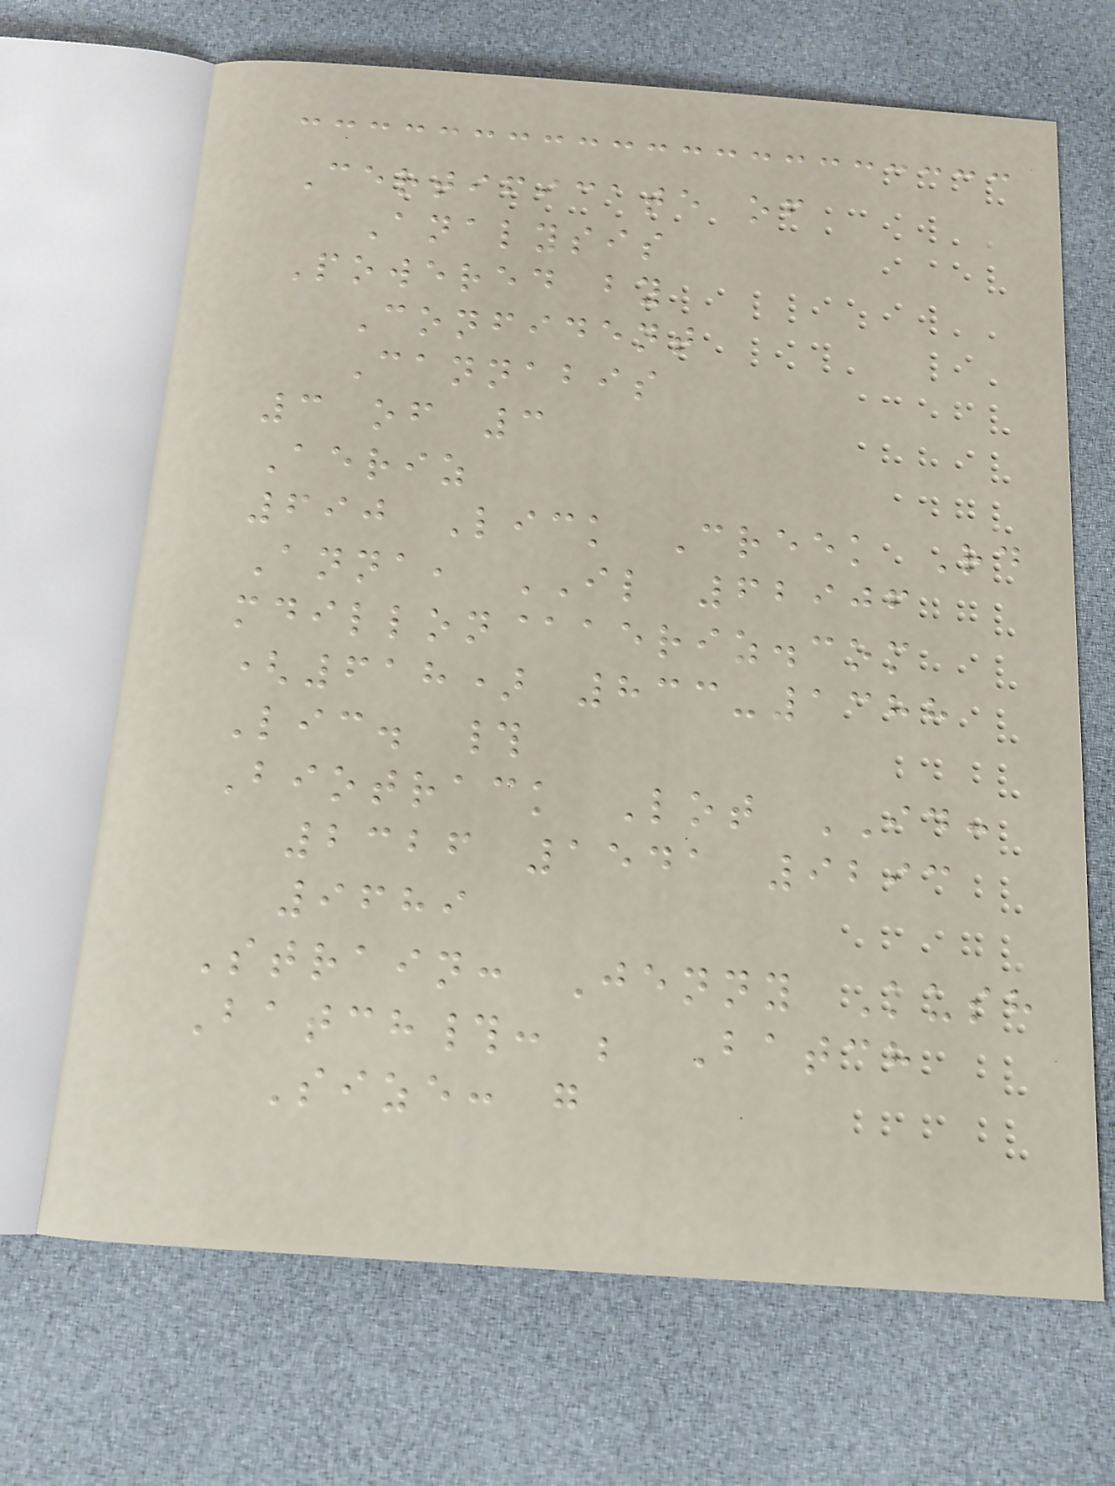Certificate of
Analysis
Powered by
Confident
Cannabis
3 of 3
Aeriz
690 Lick Creek Rd
Anna, IL 62906
mdillon@aeriz.com
(618) 833-1388
Lic. #
Biotrack Lot ID:
2326 1541 9293
9689
Strain: Jenny Kush
Batch#: ; Batch
Size: g
